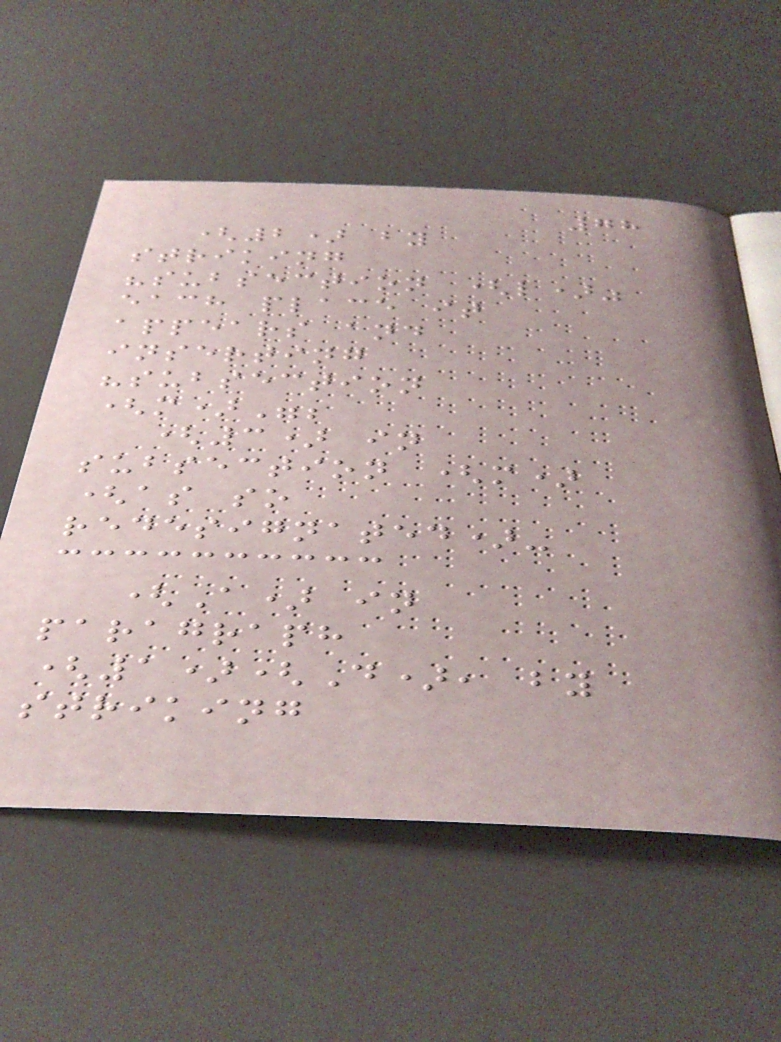78
(2) by
striking
"subsection (l)"
each place it
appears and
inserting
"subsection
(m)";
(3) in
subsection (m)
(as so
redesignated)-
(A) in
paragraph
(1)(D), by
striking
